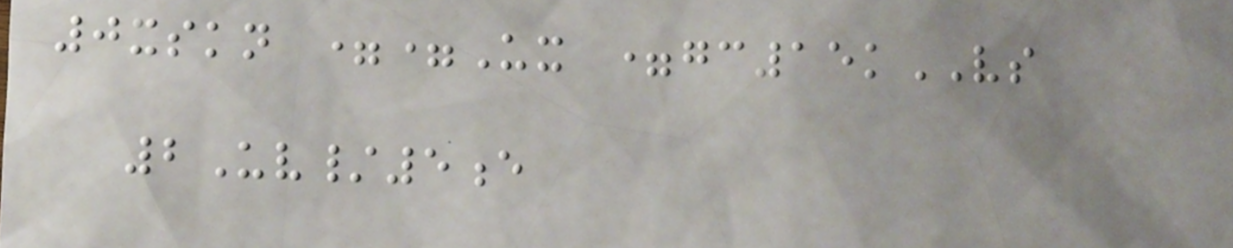0xskn ==Ux =gc15kVS
2Uv/5e
